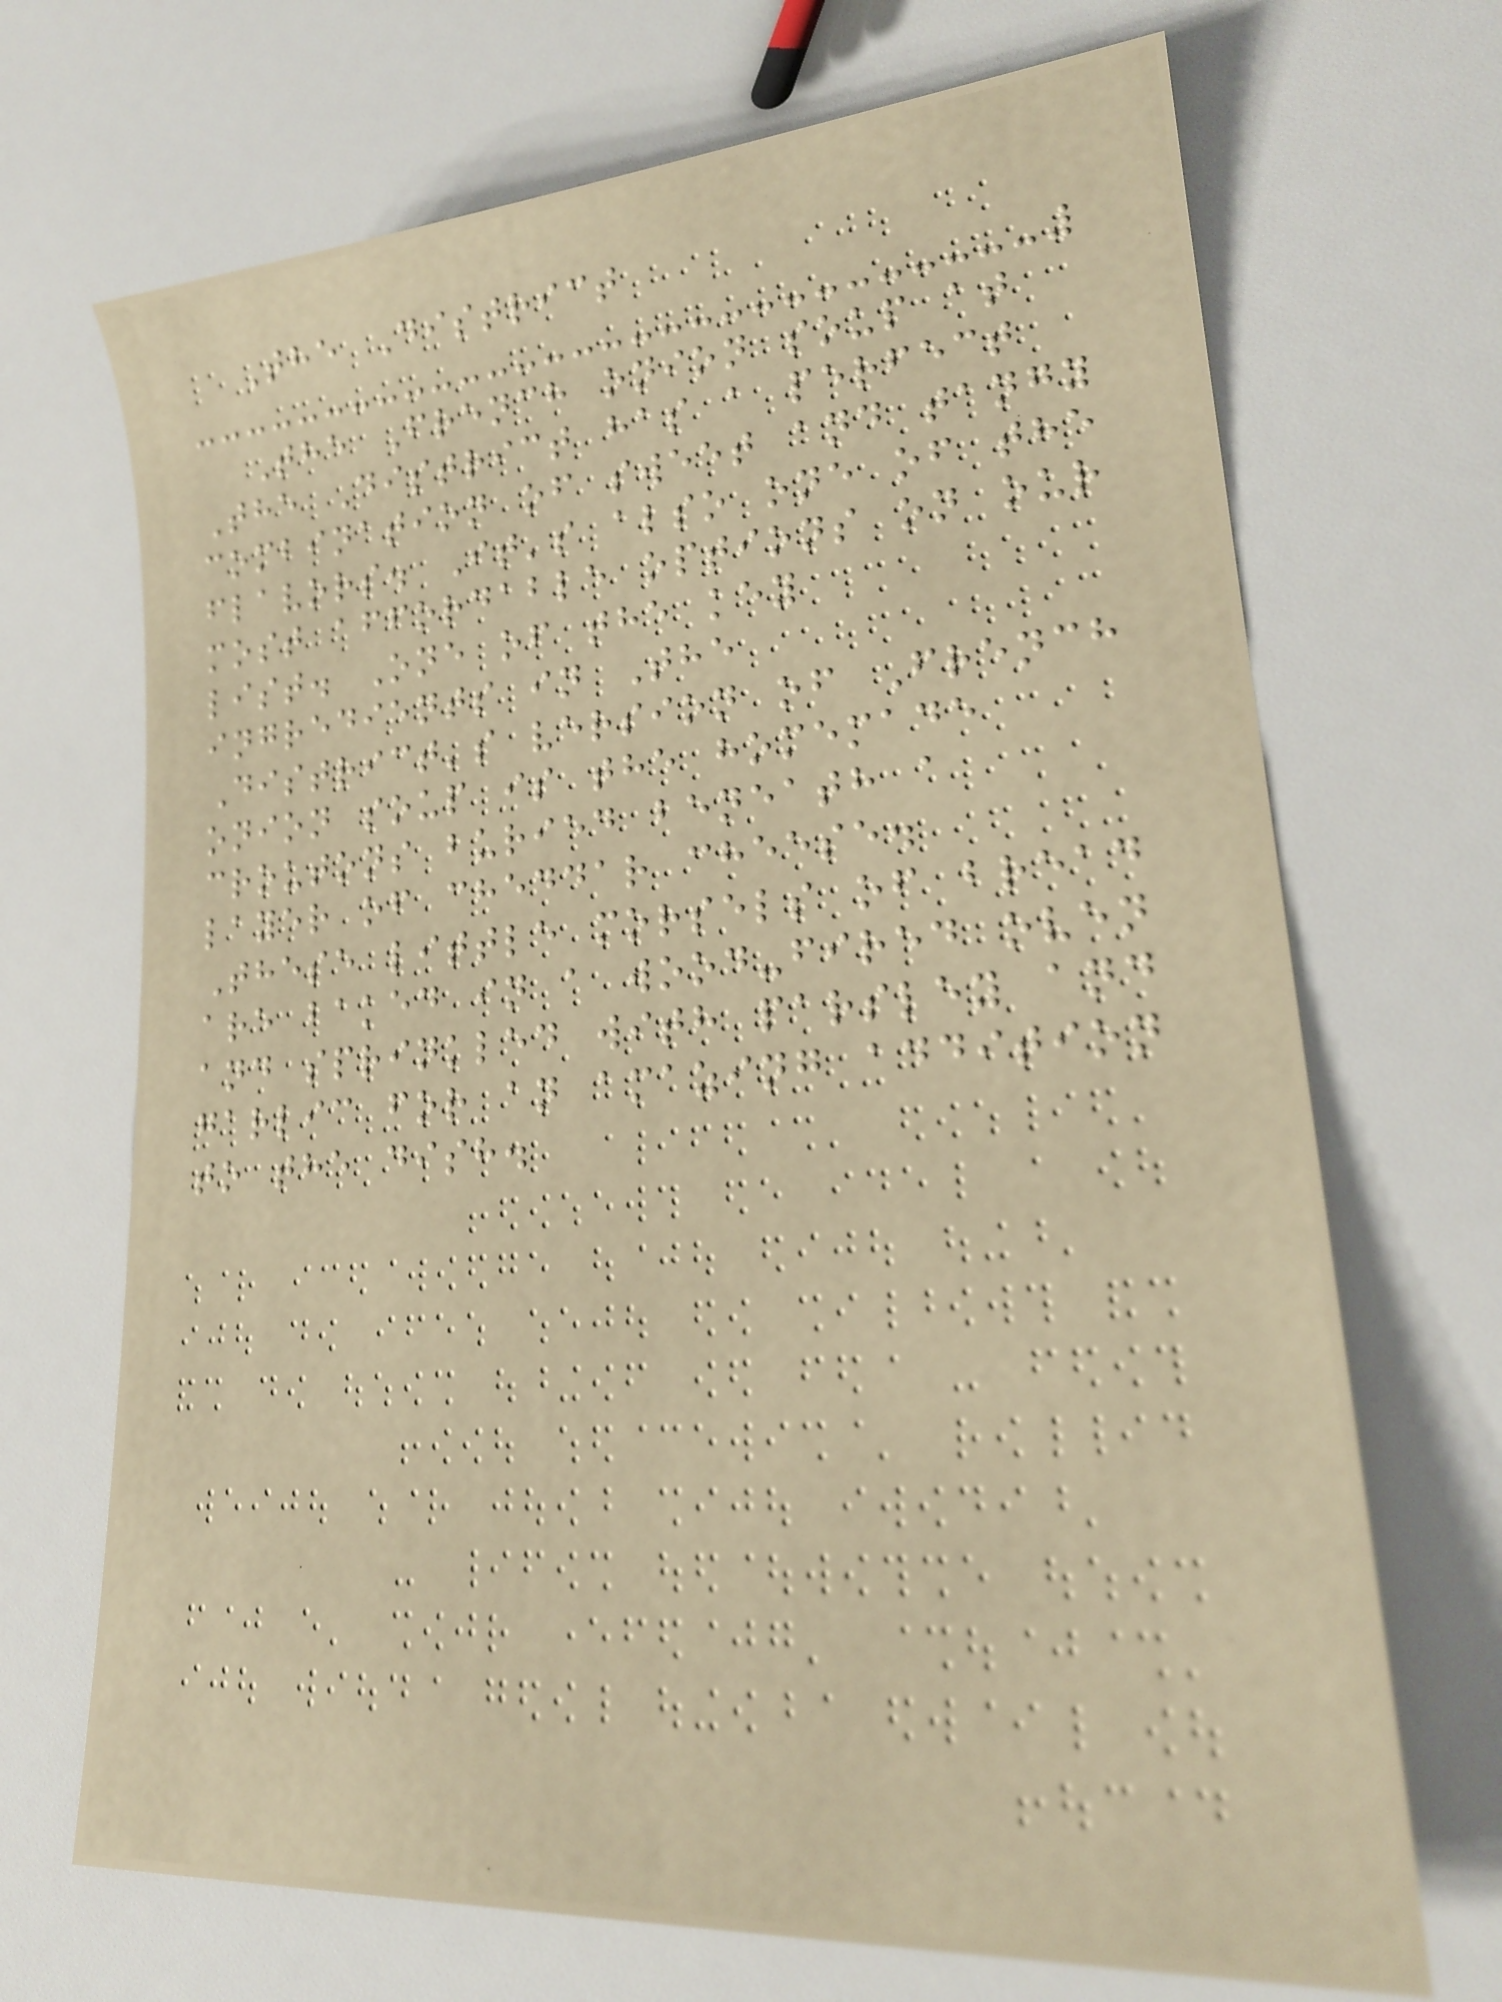The District
The French onion soup at
The District has a perfect
combination of sweet and tangy
flavors. It's also one of the
most affordable options on our
list. One of the key
ingredients in The
District's version of French
onion soup is the homemade
croutons buried beneath a
layer of cheddar cheese.
These little morsels of bread
are baked in a wood-fired oven
and sprinkled with parsley and
garlic for an amazing addition
to the dish.
